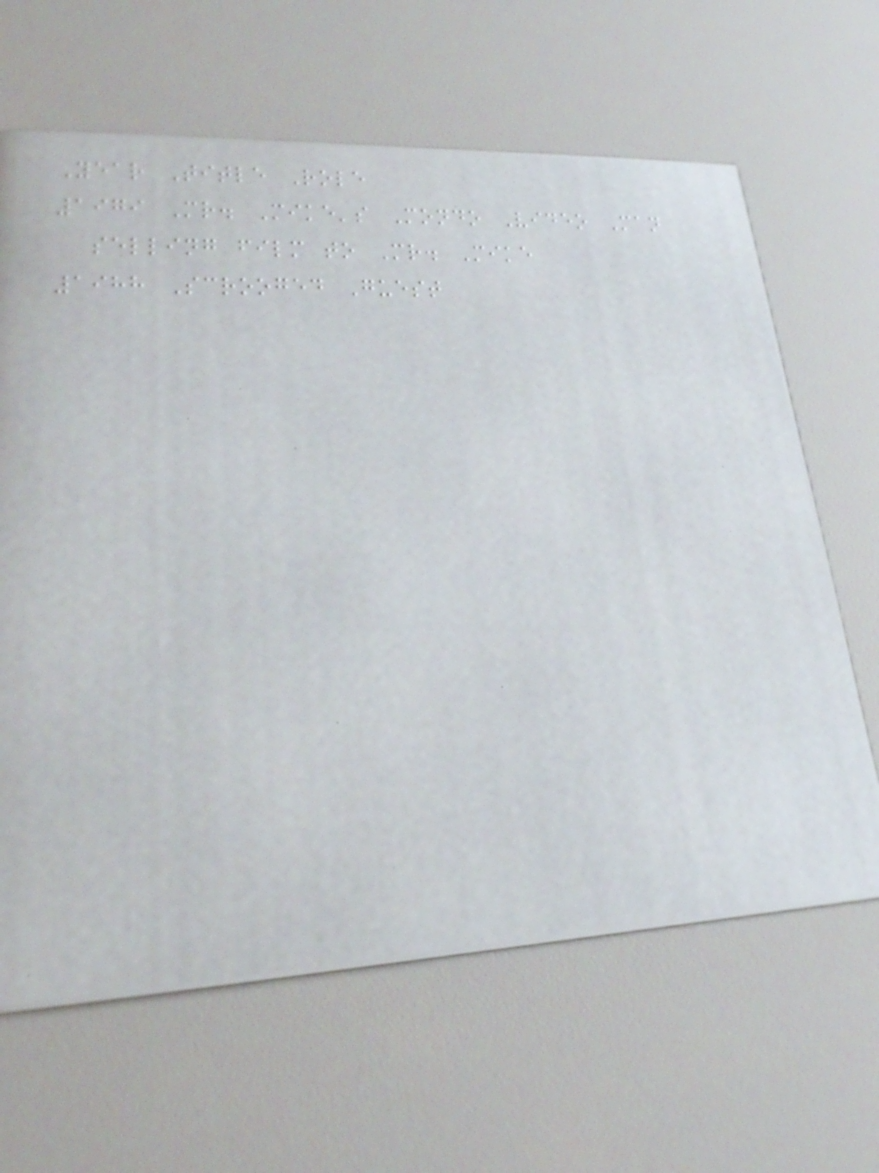Year Title Role
1979 Mr. Mike's Mondo Video Man
selling film to Mr. Mike
1988 Scrooged Guest
